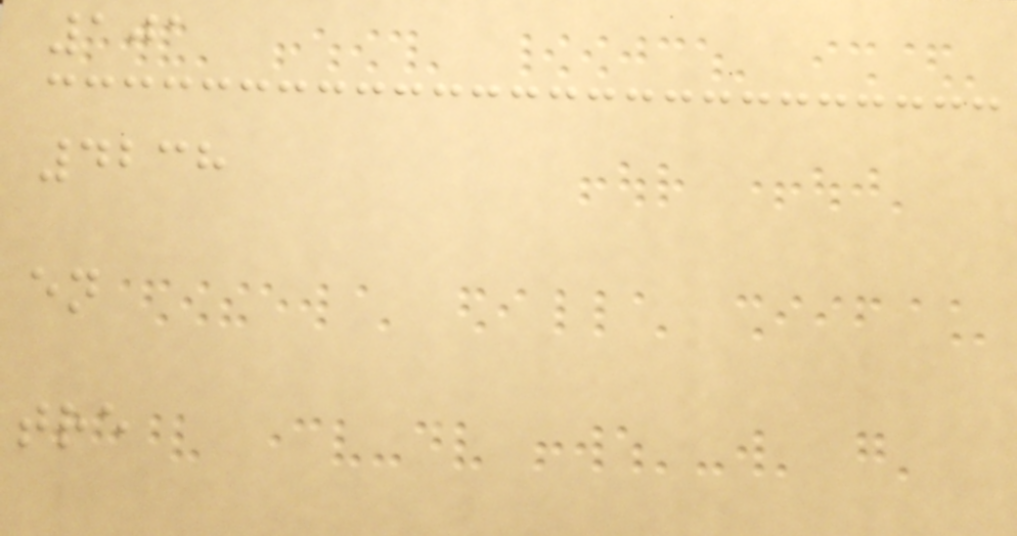101
4238
en
tre
